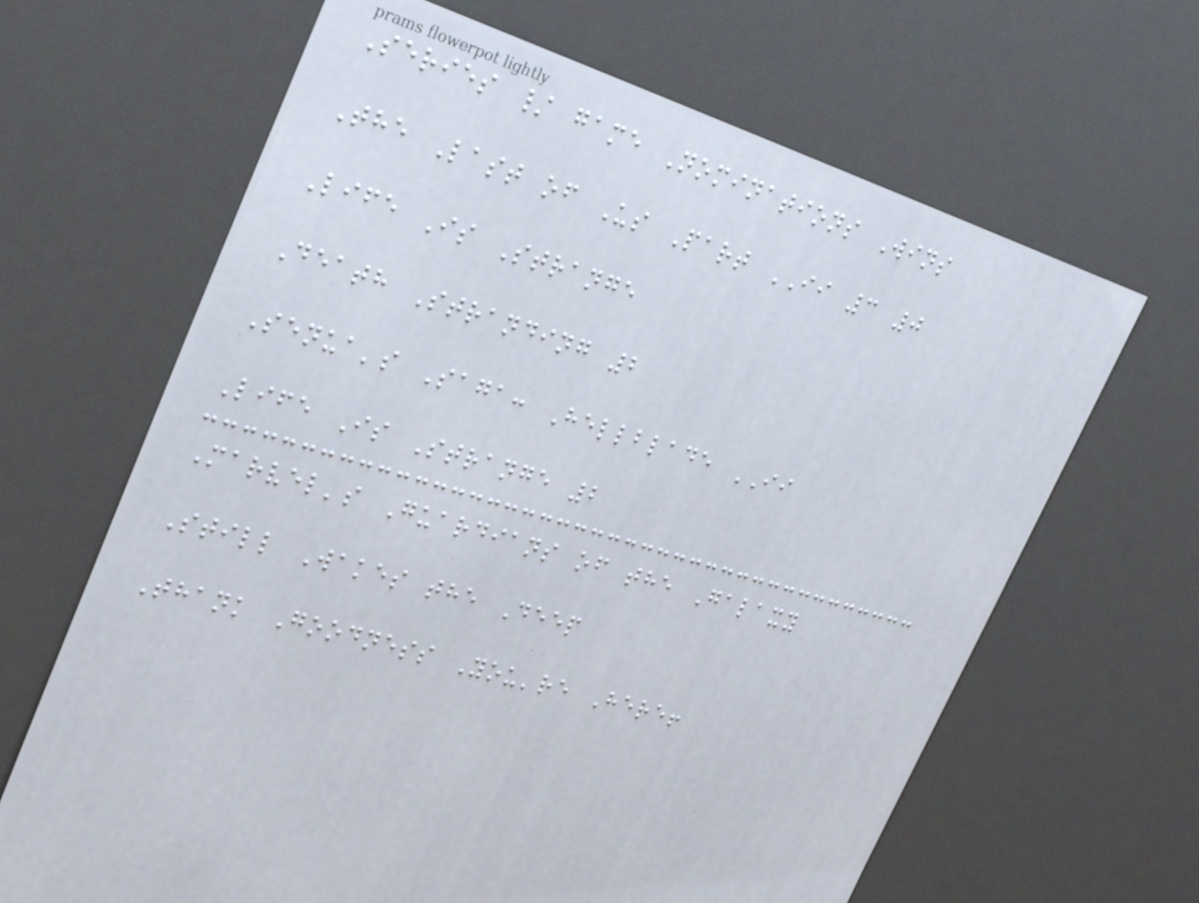Series / game Nominations Wins
The Last of Us Part II 3 0
Life Is Strange
Death Stranding 2
Senua's Saga: Hellblade II
Life Is Strange 2
Marvel's Guardians of the Galaxy
Still Wakes the Deep
Thank Goodness You're Here!
